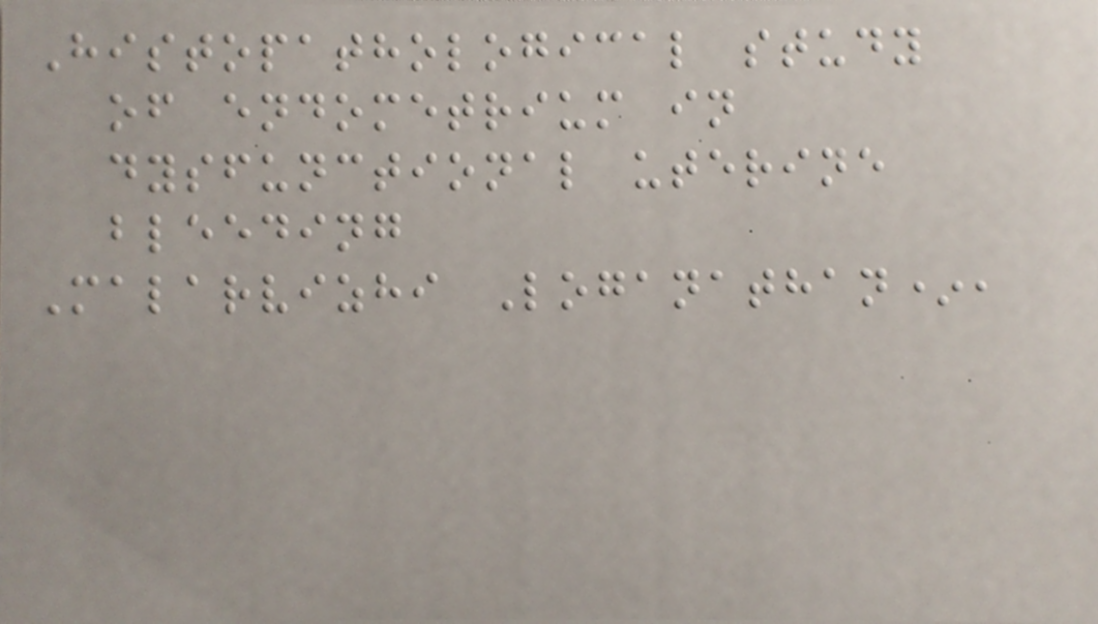Histopathological study
of endometrium in
dysfunctional uterine
bleeding
Malarvizhi Loganathan*,
